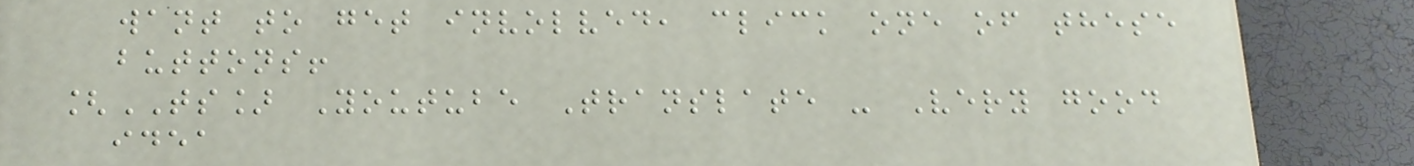want to get involved, click one of these
buttons!
[TS] Youtube Translate - Very good
idea
